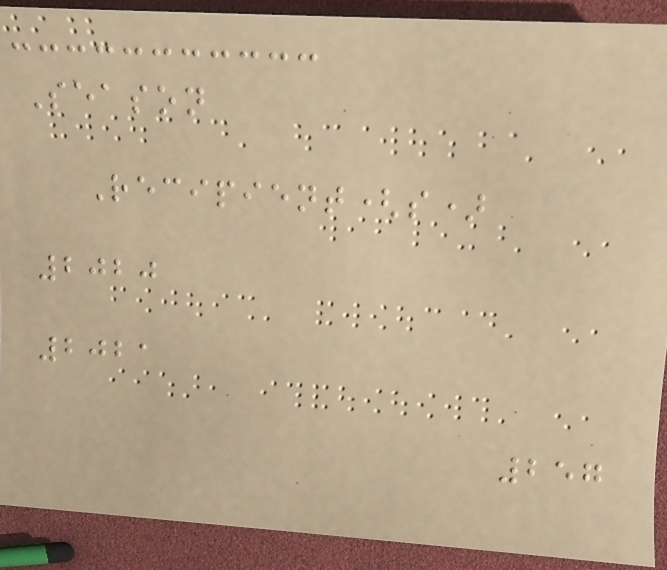Season
Recipient(s)
2020
2021
257
